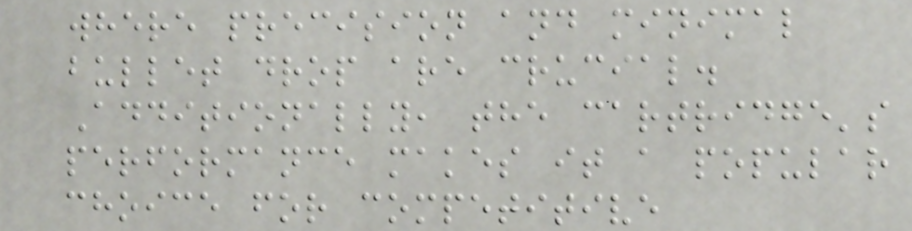where precision and minimal
bullet drop are crucial.
Additionally, the cartridge's
performance makes it a popular
choice for competitive
